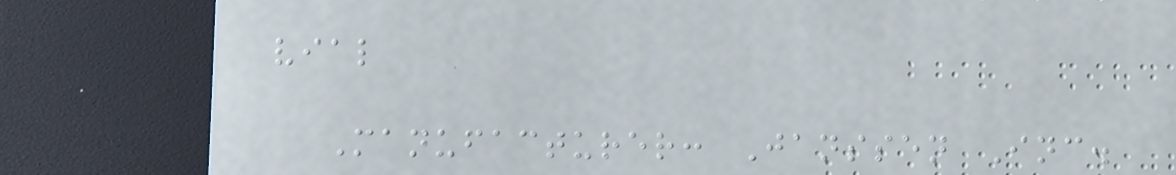vial
Manufacturer: Janssen Inc.
